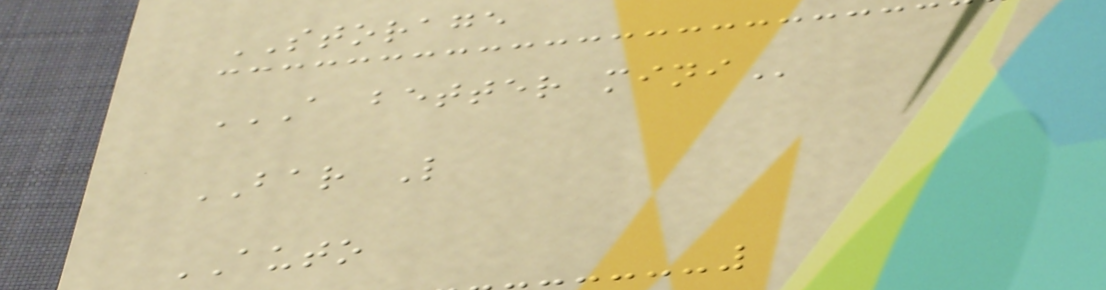STORAGE
A BETTER MINI
BAR L
AUTO
